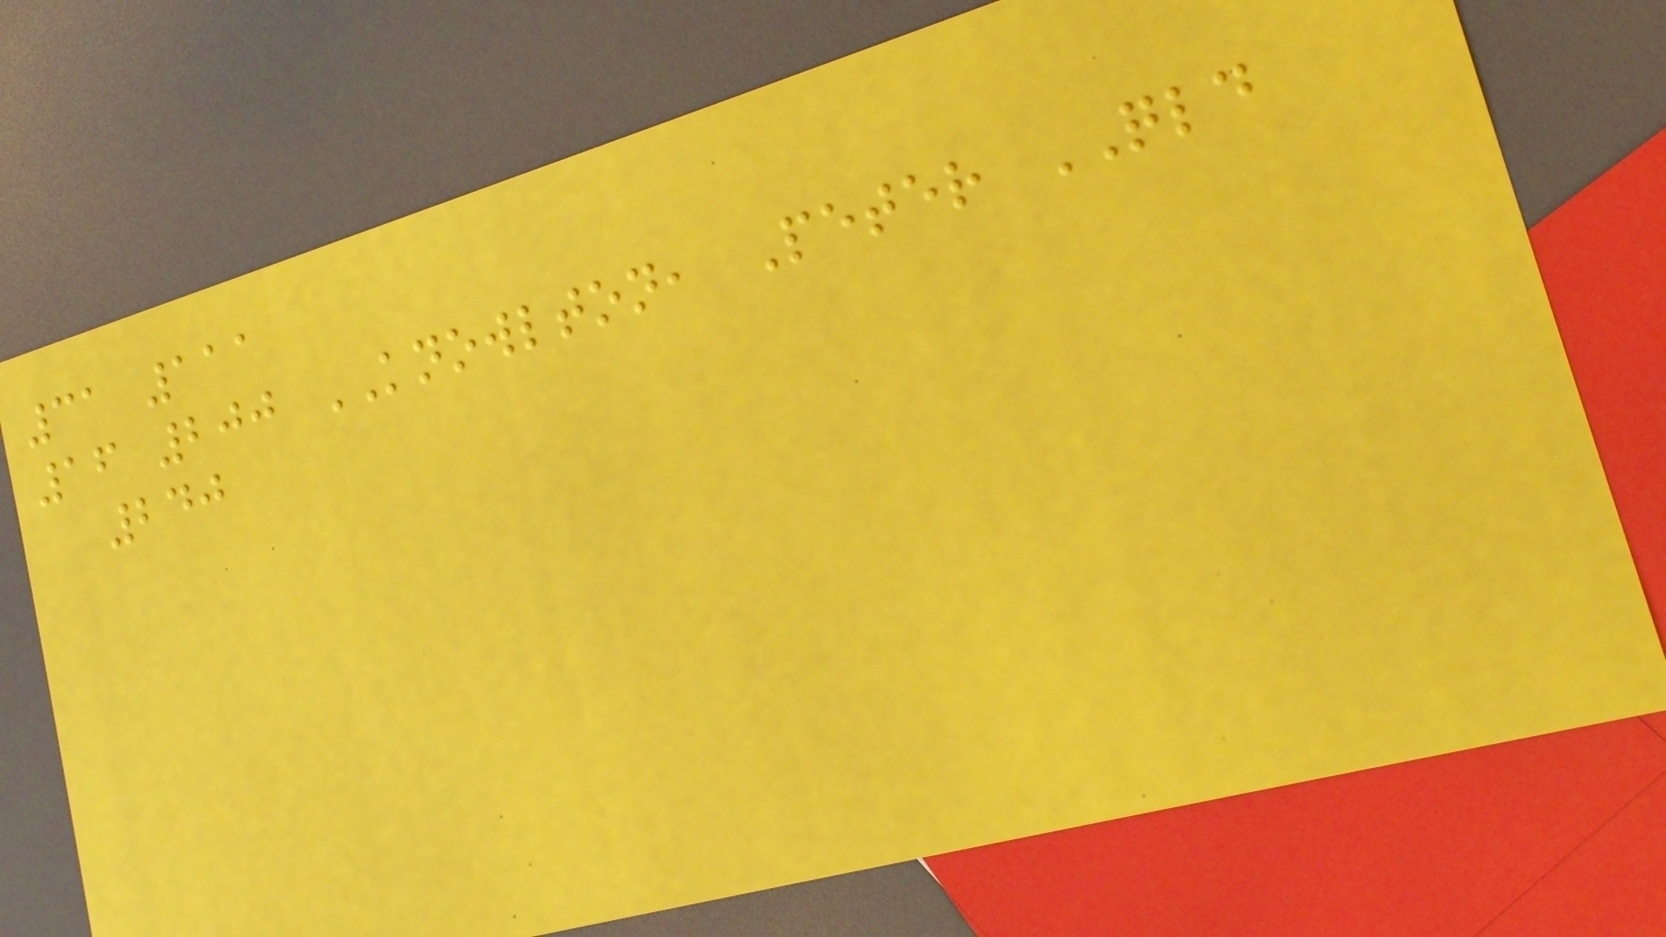31 111
16 200 KNOWLTON, Peter QLD
240
